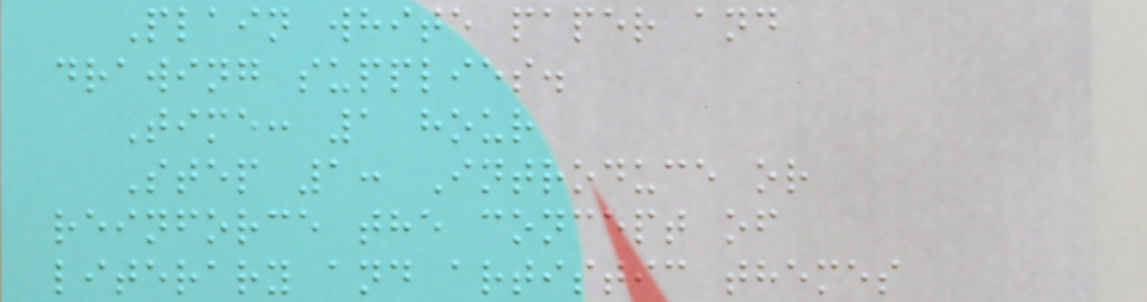Plain white paper and
drawing supplies.
Time: 1 hour
Step 1: Introduce or
reinforce the concept of
literary and artistic themes
